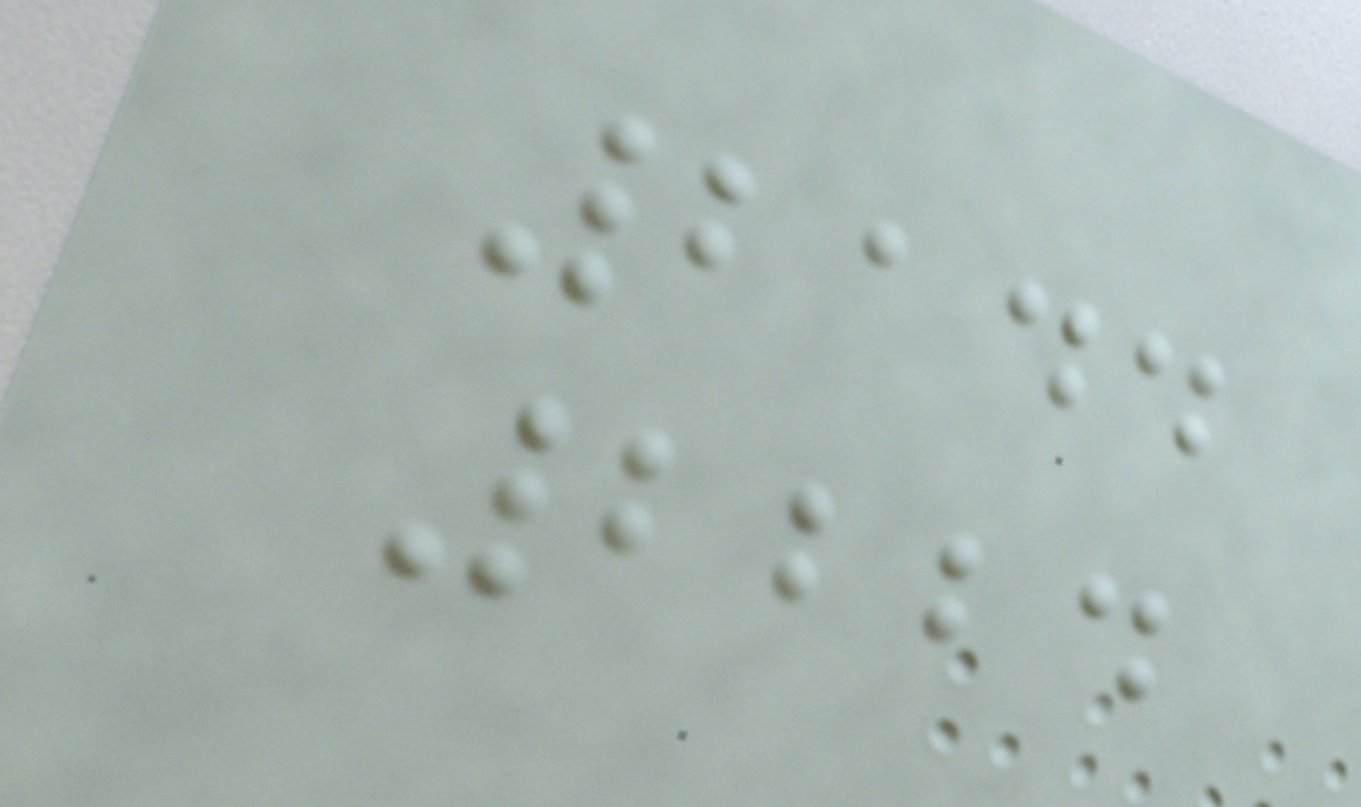2144
2224
